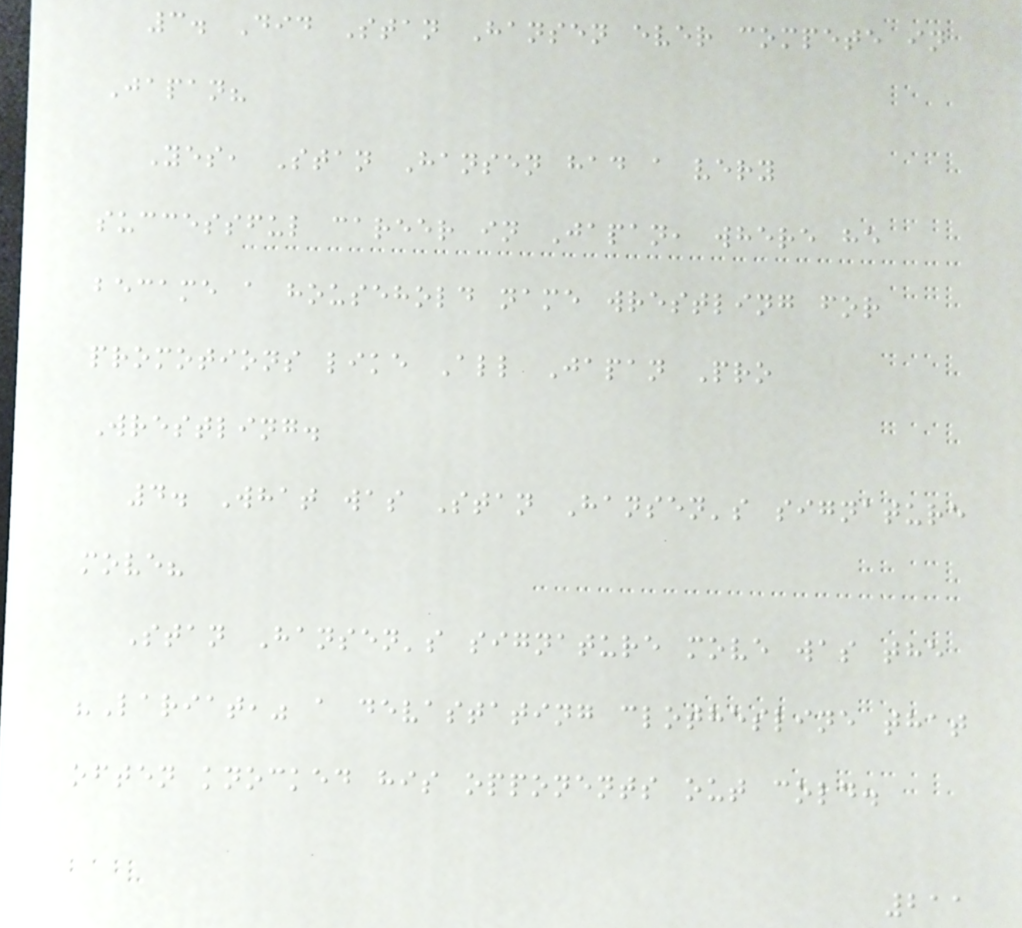3. Did Stan Hansen ever compete in
Japan?
Yes, Stan Hansen had a very
successful career in Japan, where he
became a household name wrestling for
promotions like All Japan Pro
Wrestling.
4. What was Stan Hansen's signature
move?
Stan Hansen's signature move was the
"Lariat," a devastating clothesline that
often knocked his opponents out cold.
211
